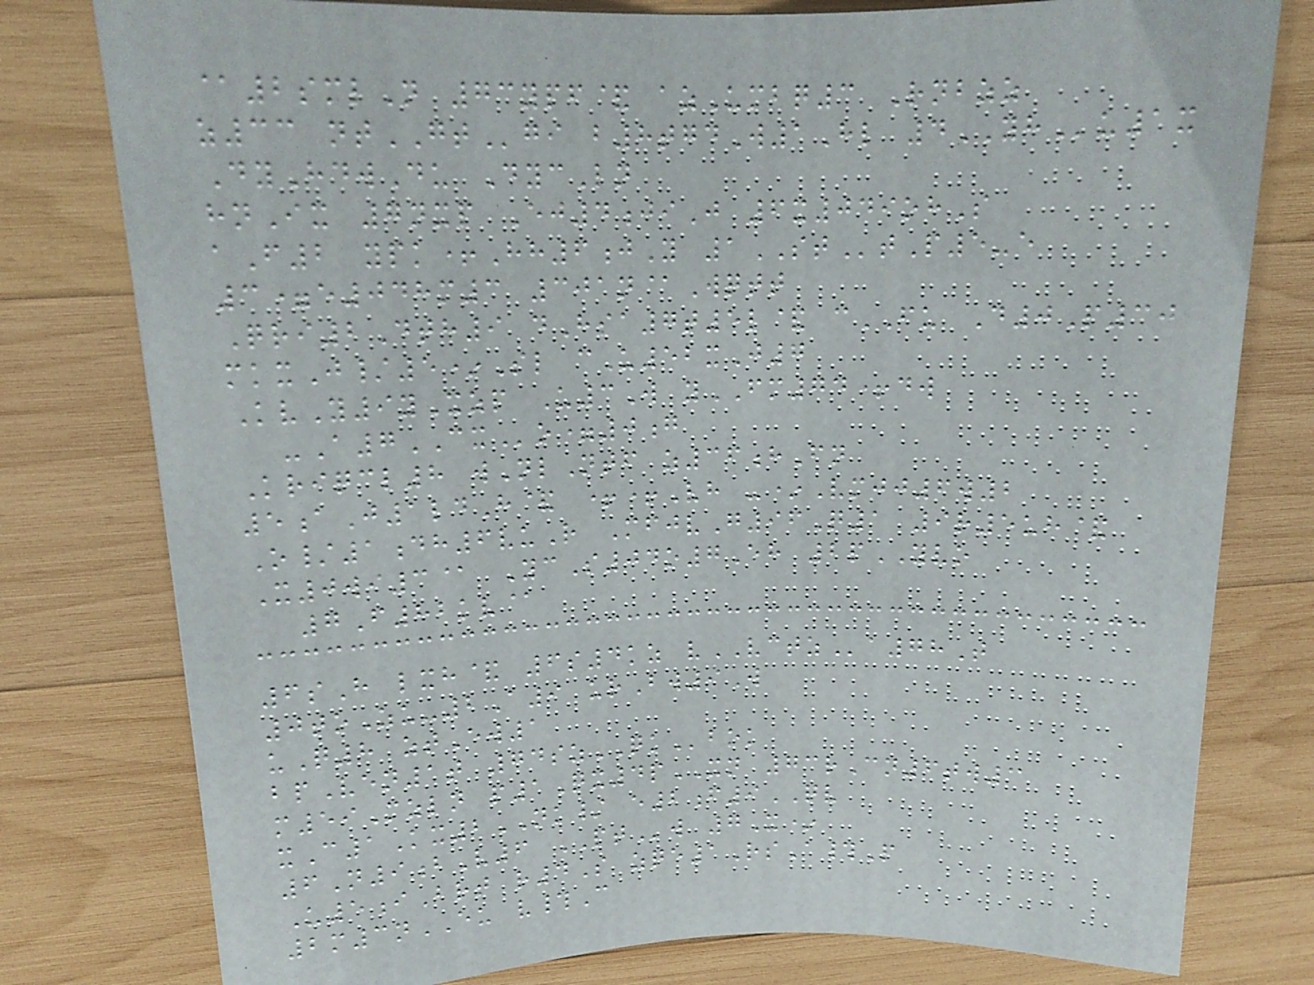@2smlN 73ypf& azUmbq3 Rnbzz
z33 ntGTgi b8tgdW1Hl 4YHu1x
DyHdwDu DycLn
hnIx 7nxp Ej4jiJ 6x049ohS
aF2 ypk+Hh6jY 1STtP5-e
3=e048m3 301n@Wqtt
Qri2Dth9 dHsa7t5l& cFU D0P30
mkxJ/5*Sl cU52xJ7
KvY9yXzp U3W yFM74+dw
-A7CXo=0g
Kriqcl8 wNlNtf z36hFn
5aJ1ldH& ++Vh -*Vmjj6w2
O/1dh6vuR MfjvG96Q1 9r5uh&
X0wi3@ YcS04o7Eh 2pYVO
7F82kv@
6sH lxh& 6s4kz vVCTZa78T
0toZu-2A9 urBw9W
uQ8 ztEw1
bpVen1t 74szQKbok
m59Mzln p1Qx4pXN 73rCn6tw3
xC1Kx2NK/ e2f9QV
6N9bV6 PTw 7X*
U5iBrt r4S zqe1RsA#P
2m3nEU v#C
